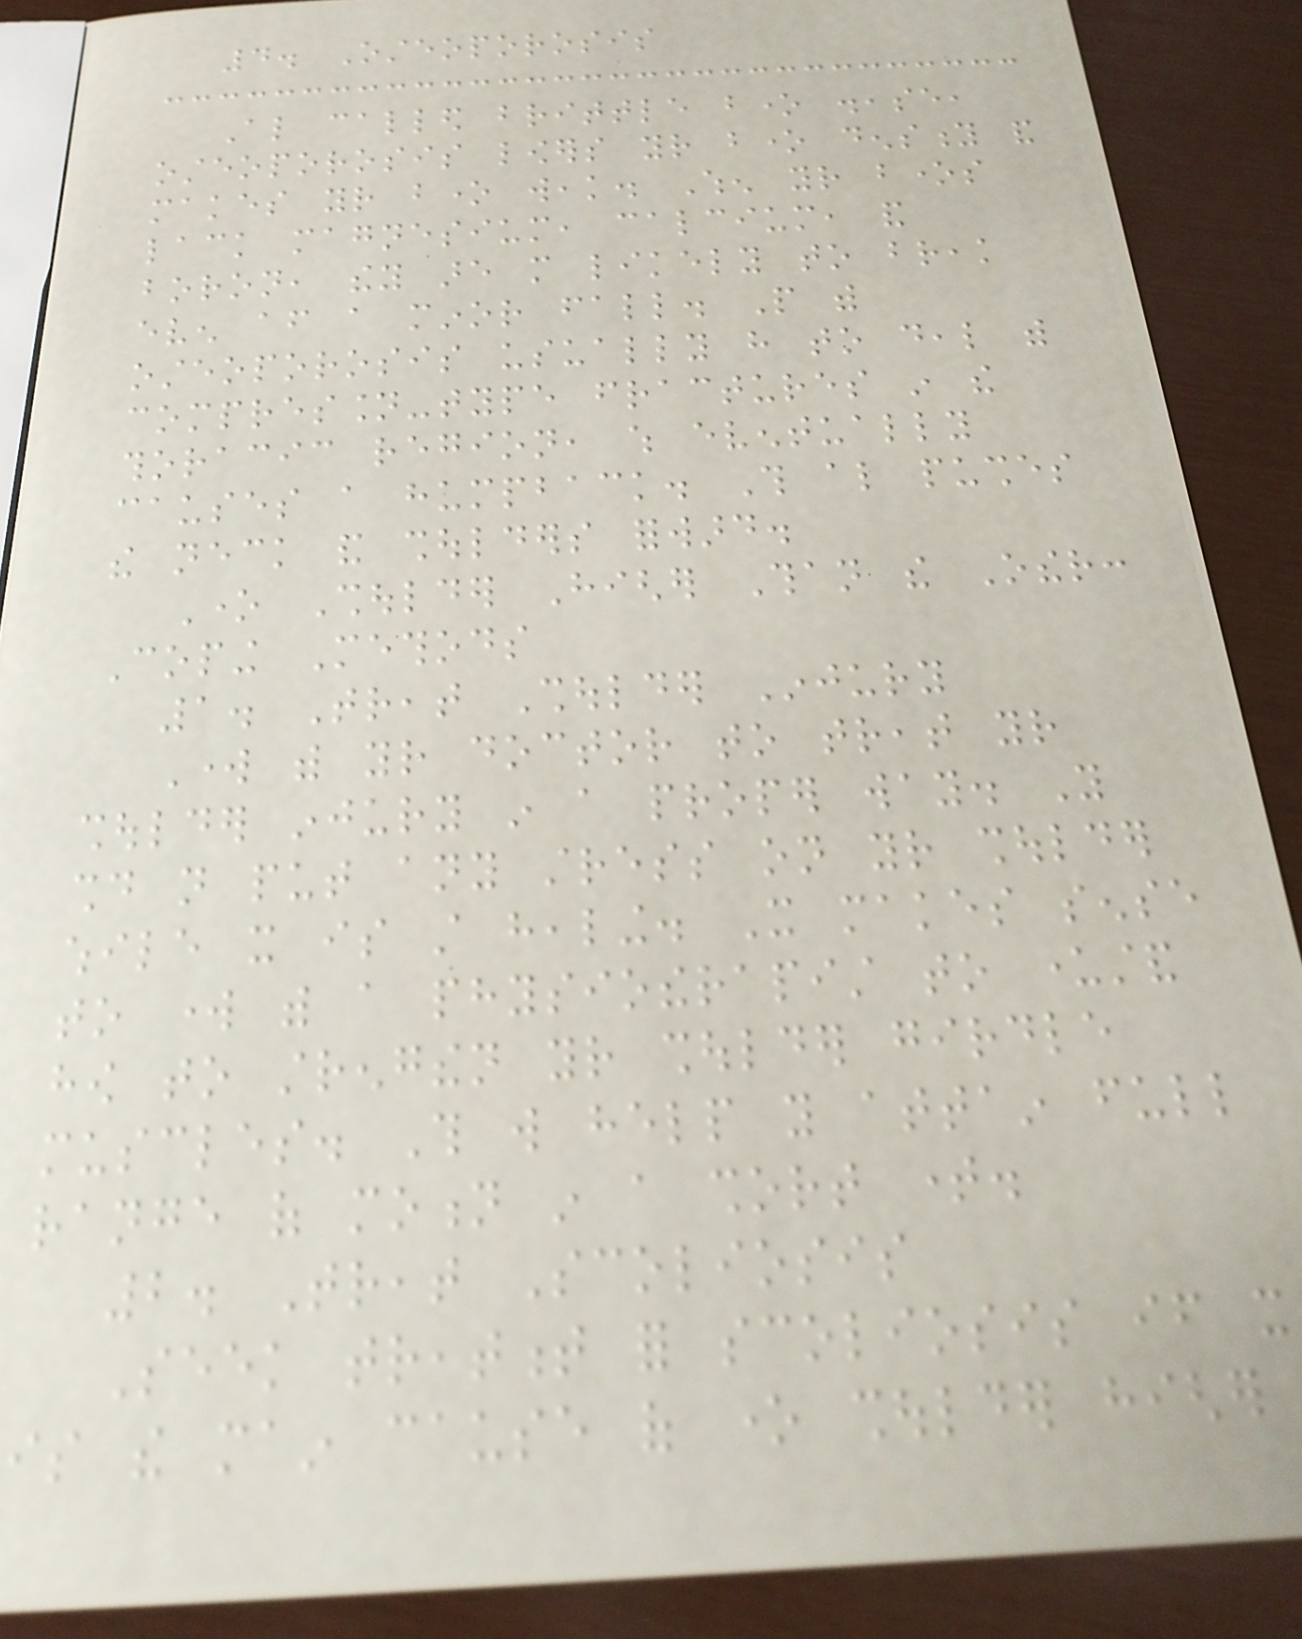4. Osteoporosis
Also called brittle bone disease,
osteoporosis lowers your bone density and
makes your bone weak. When your bones
lack magnesium, calcium, and
boron, they are more likely to break
even after a minor fall. People with
osteoporosis usually have to deal with
compression-type fractures in the
thoracic region, which eventually
causes a humpback. This also pushes
the neck and shoulders forward.
One Shoulder Higher Than the Other:
Coping Methods
1. Treat Shoulder Injury
Work with your doctor to treat your
shoulder injury in a proper way. You
should not put any stress on your shoulder
while it is still healing. It makes sense
to work with a physiotherapist to understand
how to strengthen your shoulder girdle
muscles. This will help you attain full
range of motion in a short time.
2. Treat Scoliosis
Seek treatment for scoliosis if it
is the main cause of one shoulder higher
